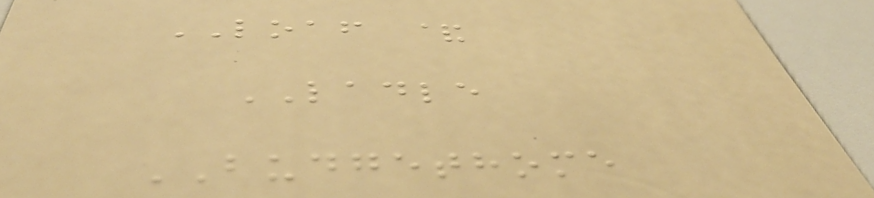LOAF &
LADLE
BUDGETHOME
